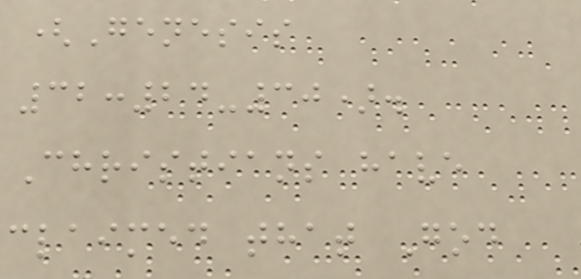(Genesis
32:24-30).
Christians have
claimed that God
